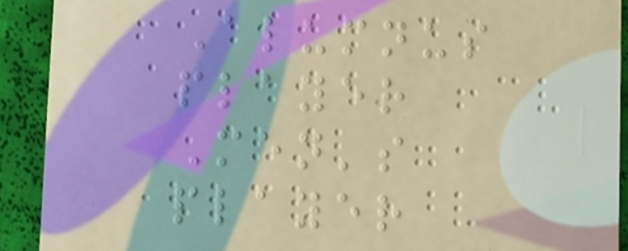Alumnus
player
Men's
player
